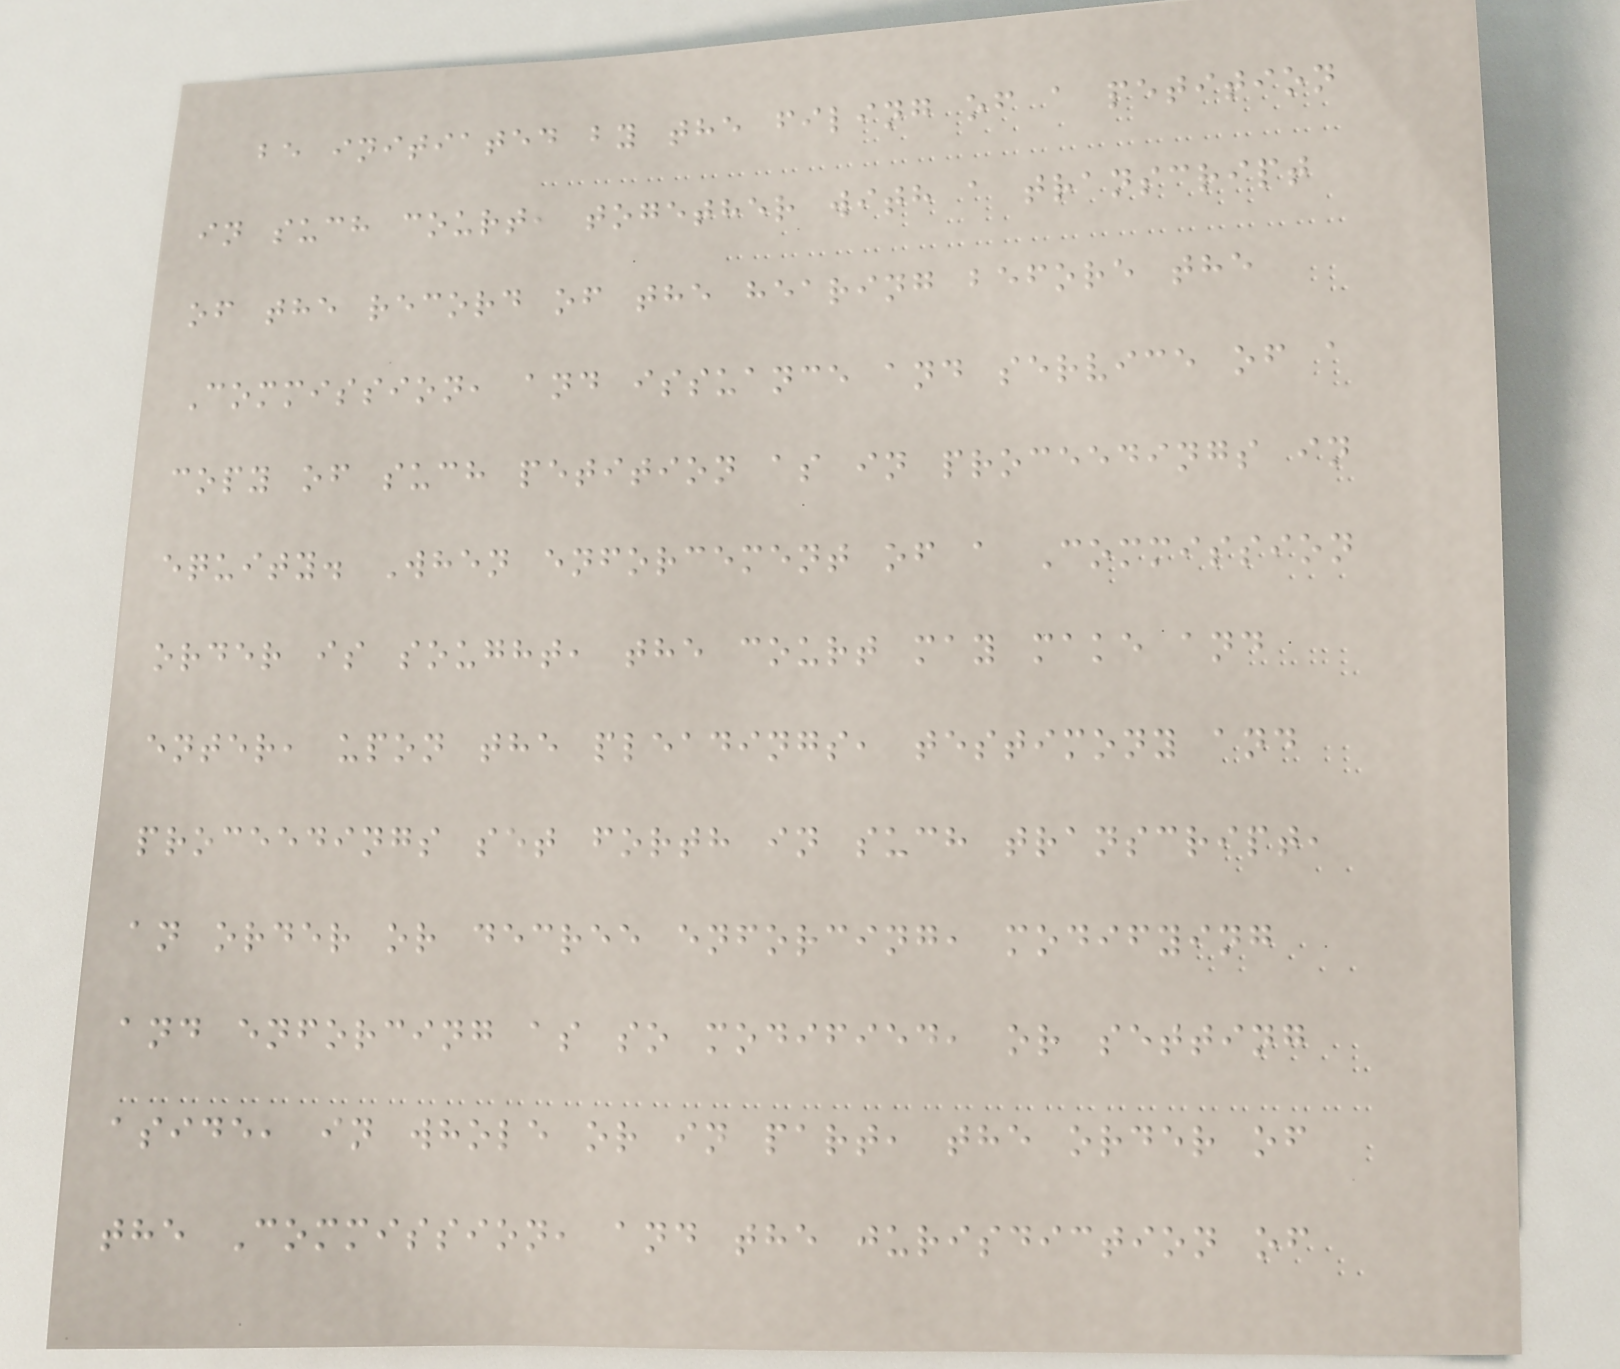be initiated by the filing of a petition
in such court, together with a transcript
of the record of the hearing before the
Commission, and issuance and service of a
copy of such petition as in proceedings in
equity. When enforcement of a Commission
order is sought, the court may make and
enter, upon the pleadings, testimony and
proceedings set forth in such transcript,
an order or decree enforcing, modifying
and enforcing as so modified, or setting
aside, in whole or in part, the order of
the Commission, and the jurisdiction of
